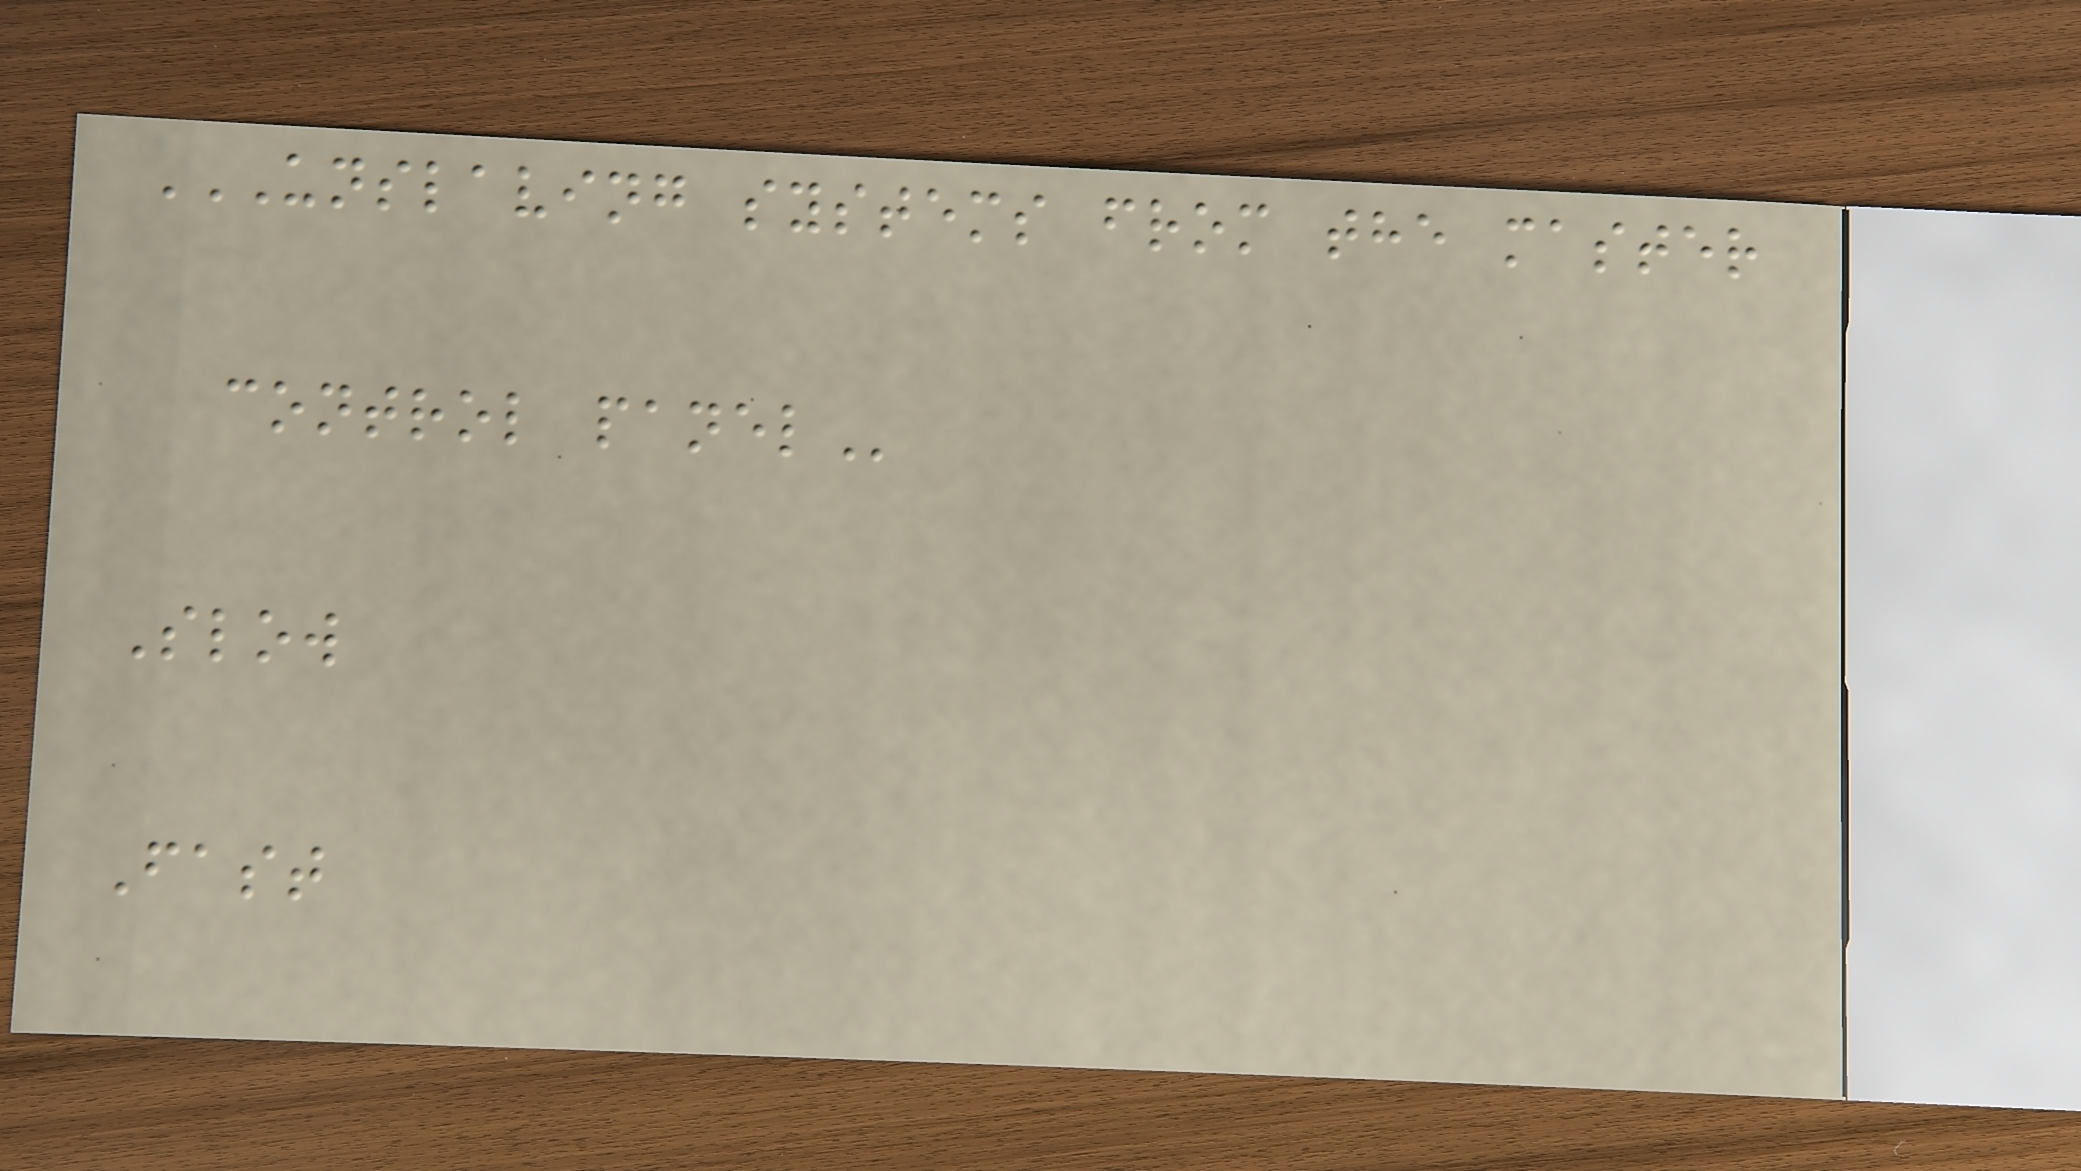UNSLAVING SYSTEMS FROM THE MASTER
CONTROL PANEL
Slow
Fast
